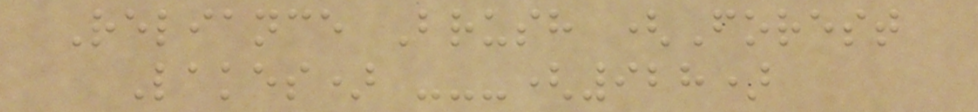Reliance Brush (Forest
Lakes) ---(928)
